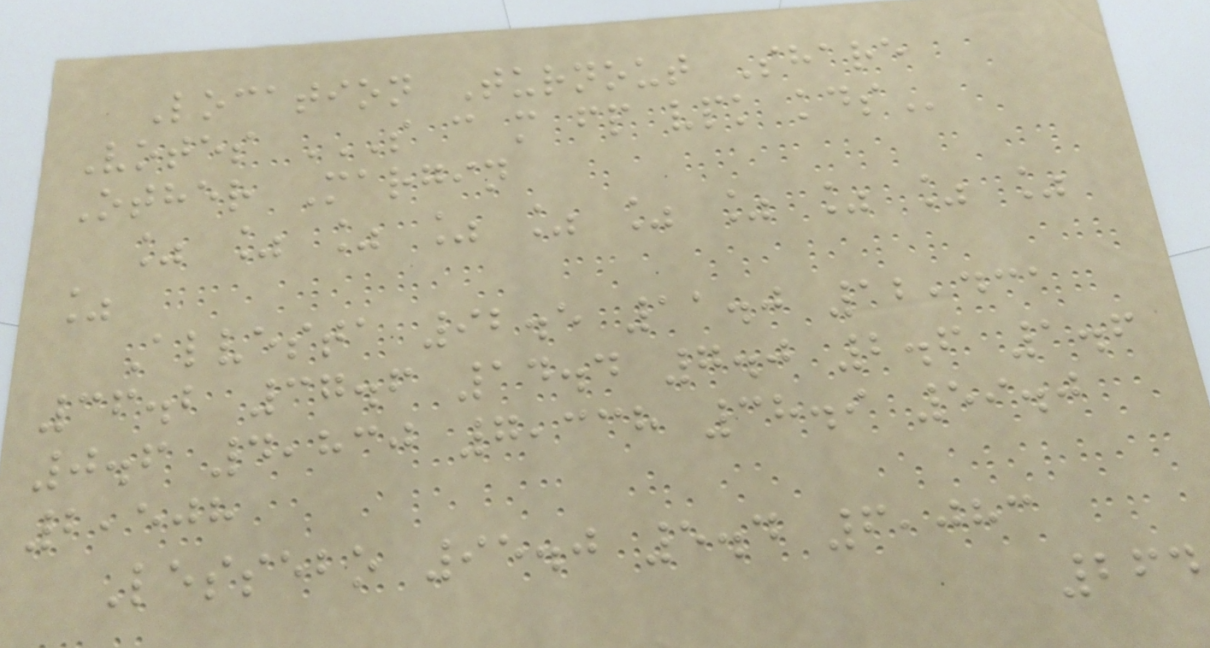Location Turnout Share
Votes S C M FP VPK KDS
Other Margin
% % % % % % % % % %
%
Alvesta 92.5 11.0 12,431
36.2 37.6 14.4 7.0 2.6 1.6
0.6 4,830 7,338 38.9 59.0
2,508
Lessebo 95.0 5.4 6,083
264
